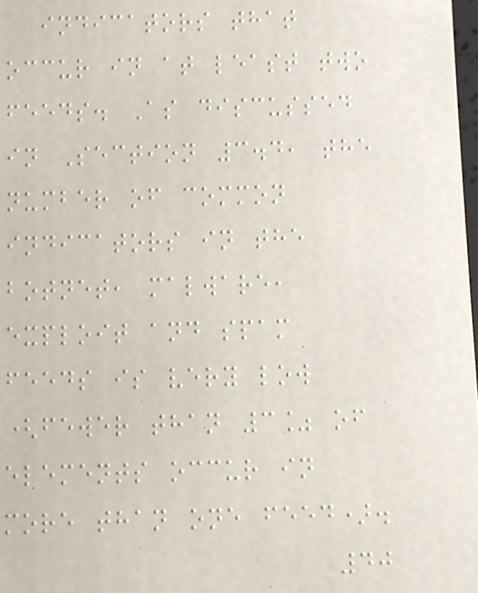indicators that
occur in at least two
feeds. As discussed
in Section 3.4, the
number of common
indicators in the
botnet, malware,
exploit and spam
feeds is very low
(fewer than 3% of
elements occur in
more than one feed).
40
